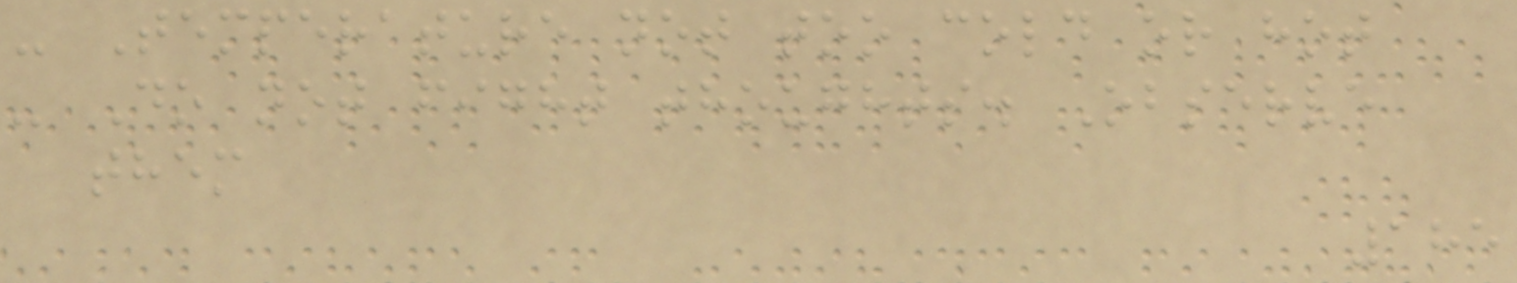- Temperature not too cold or hot
- Do not fight thoughts. Observe
them
185
